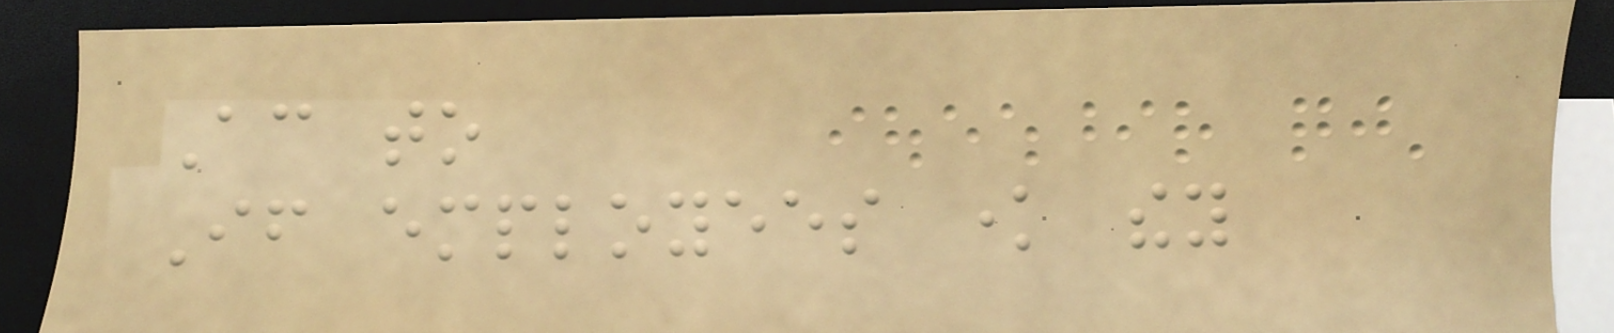According to
If employees know they
